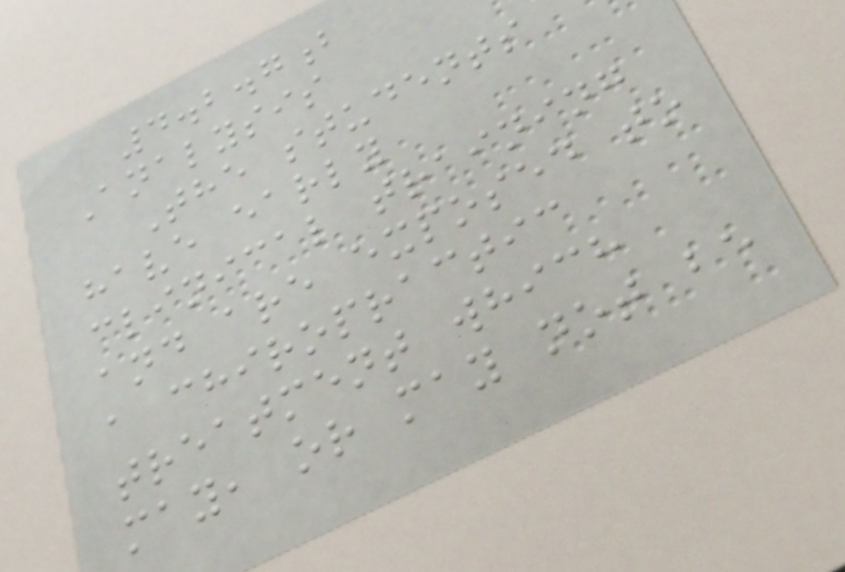4.2.7b
Analysis
The students
have early
clinical training
and are exposed to
a chiropractic
treatment which
may, or may not be
